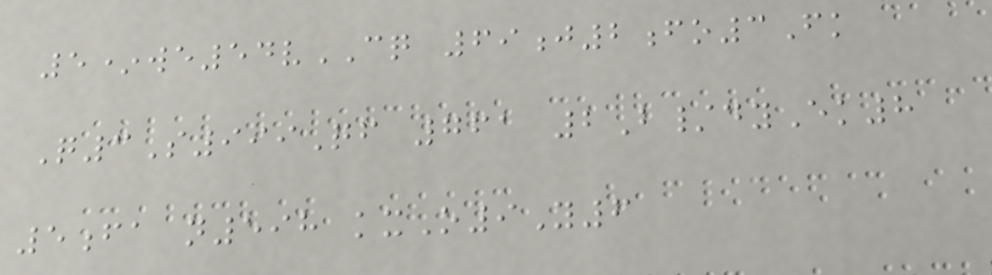5*we54vCQ 69j2fo3Fk
Q3S999Qf 761 2B/dyEk8
5fa n598 kxO9Y6
